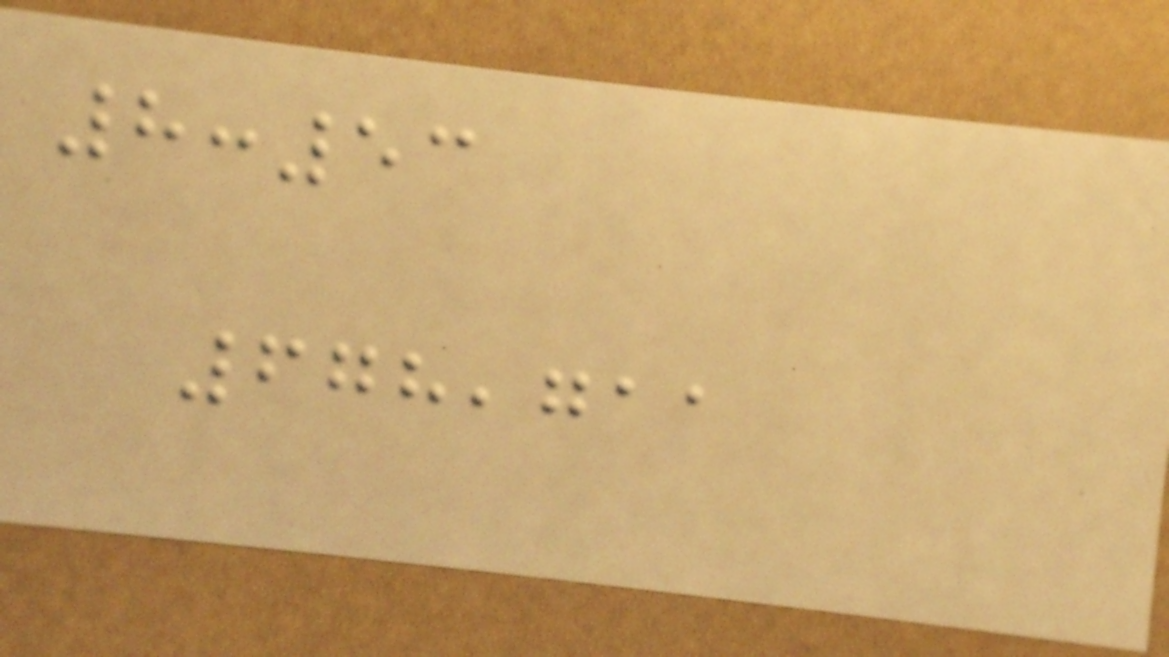8:53
678,711
